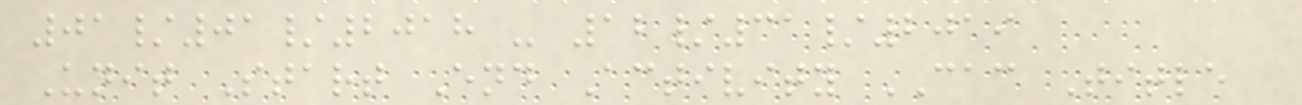01/01/2018 - 12/31/2019
Unit Start End Activity CAC Title
